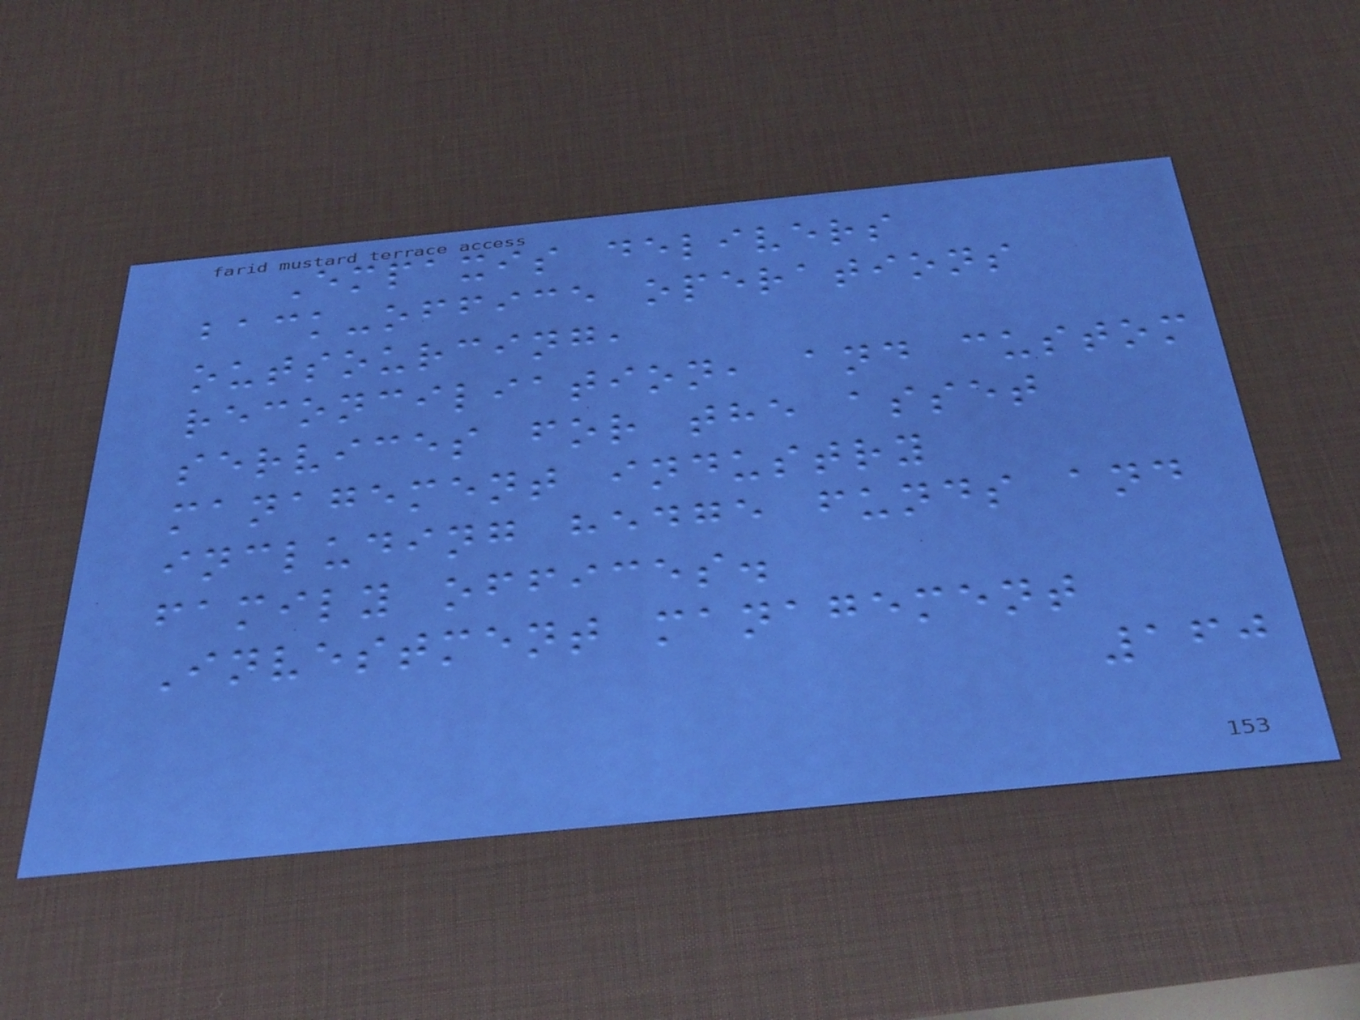Empaxis delivers
back-office operations
outsourcing,
reconciliation, and custom
services for the asset
management industry
including hedge funds and
family offices.
Investment management
160
